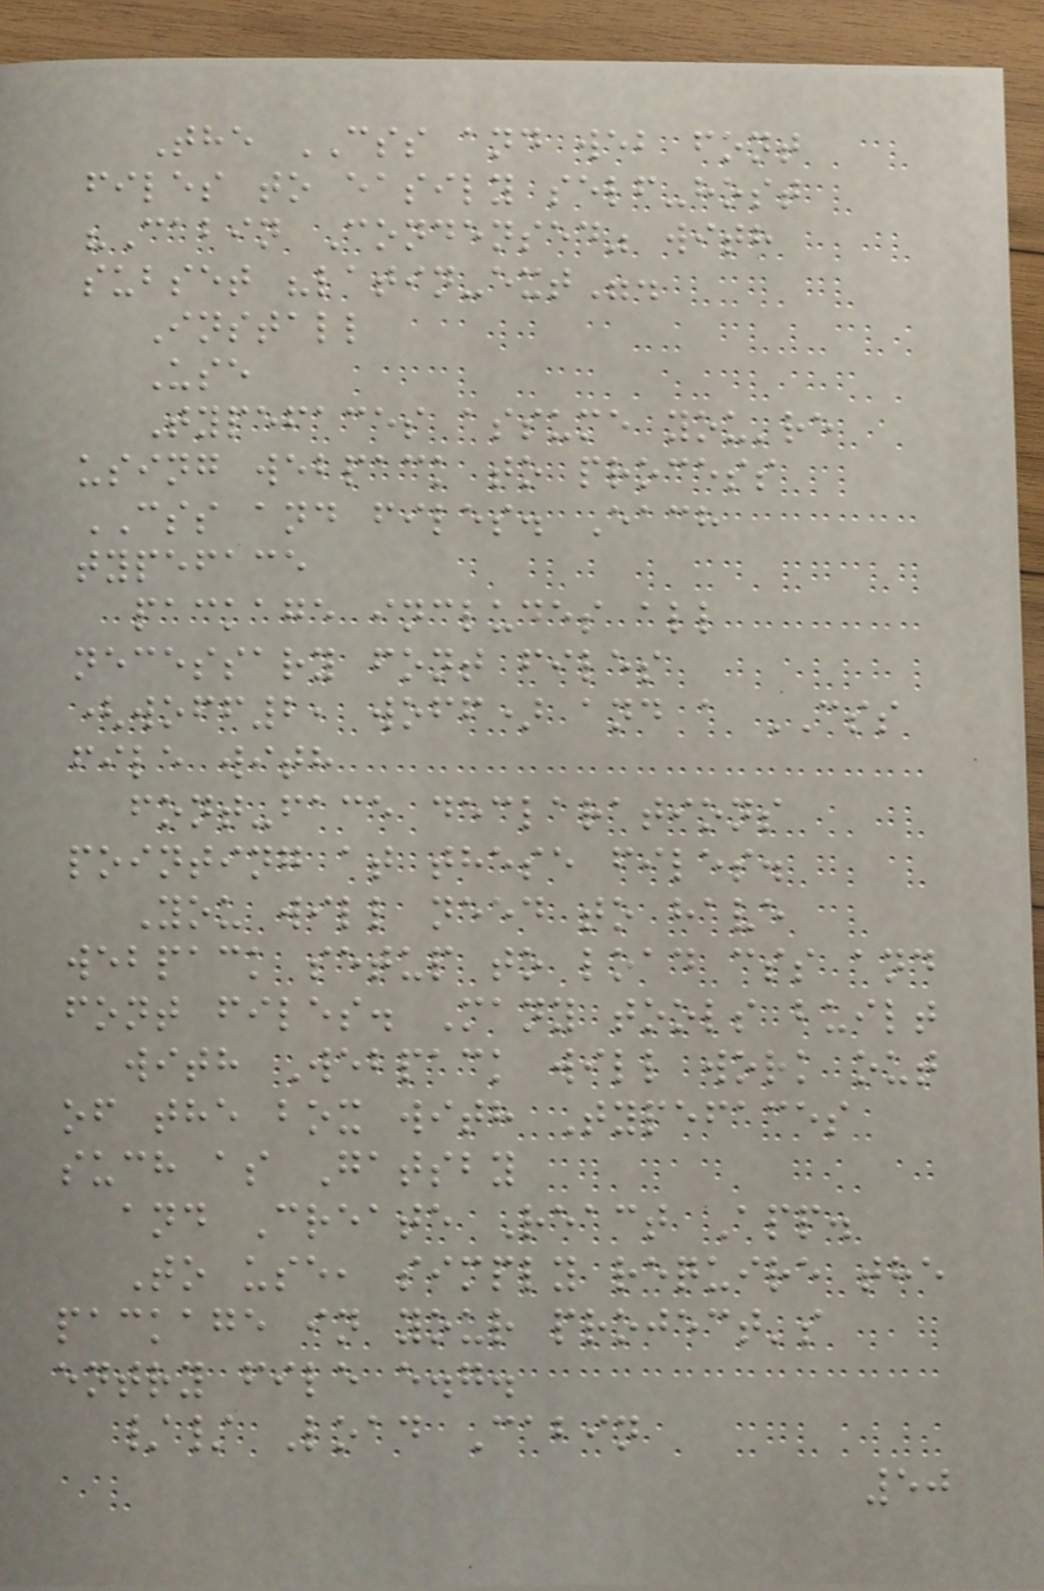The CSS and web font
files to easily self-host
"Cabin Condensed" with
subset "latin-ext".
Install
Use
Typefaces assume you're
using webpack to process
CSS and files. Each
typeface
package includes all
necessary font files
(woff2, woff) and a CSS
file with
font-face declarations
pointing at these files.
You will need to have
webpack setup to load css and
font files. Many tools built
with Webpack will work out
of the box with Typefaces
such as Gatsby
and Create React App.
To use, simply require the
package in your project's
entry file e.g.
// Load Cabin
50
